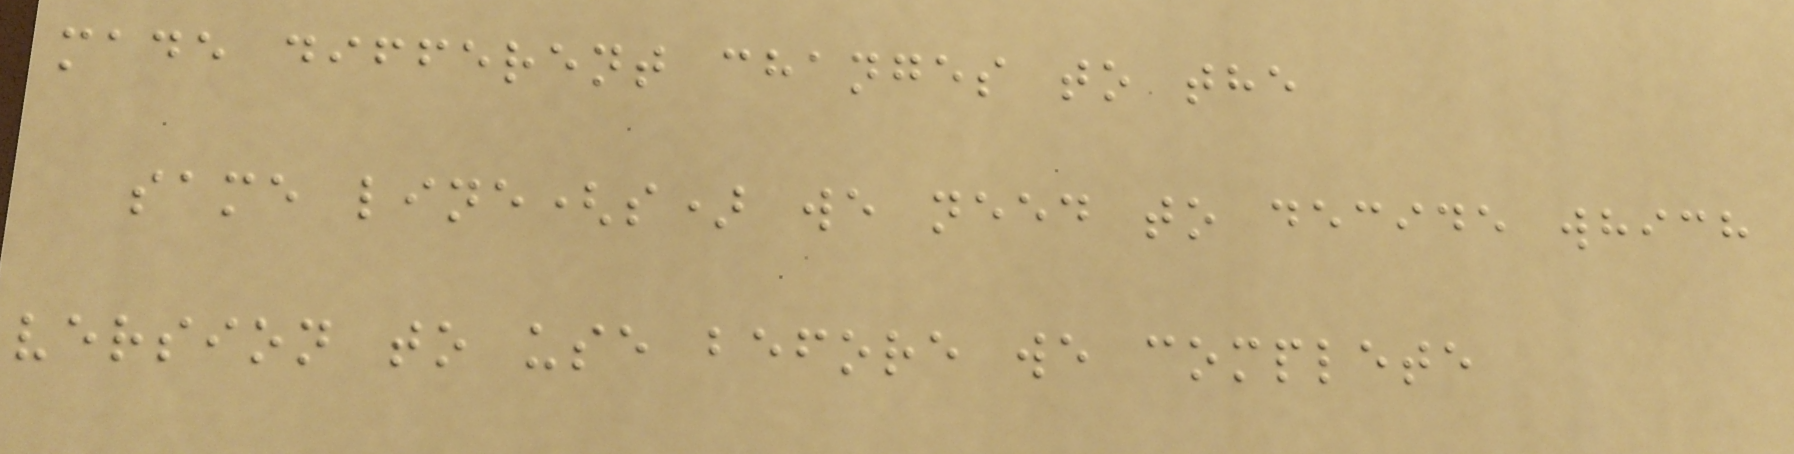made different changes to the
same line(s) we need to decide which
version to use before we complete
